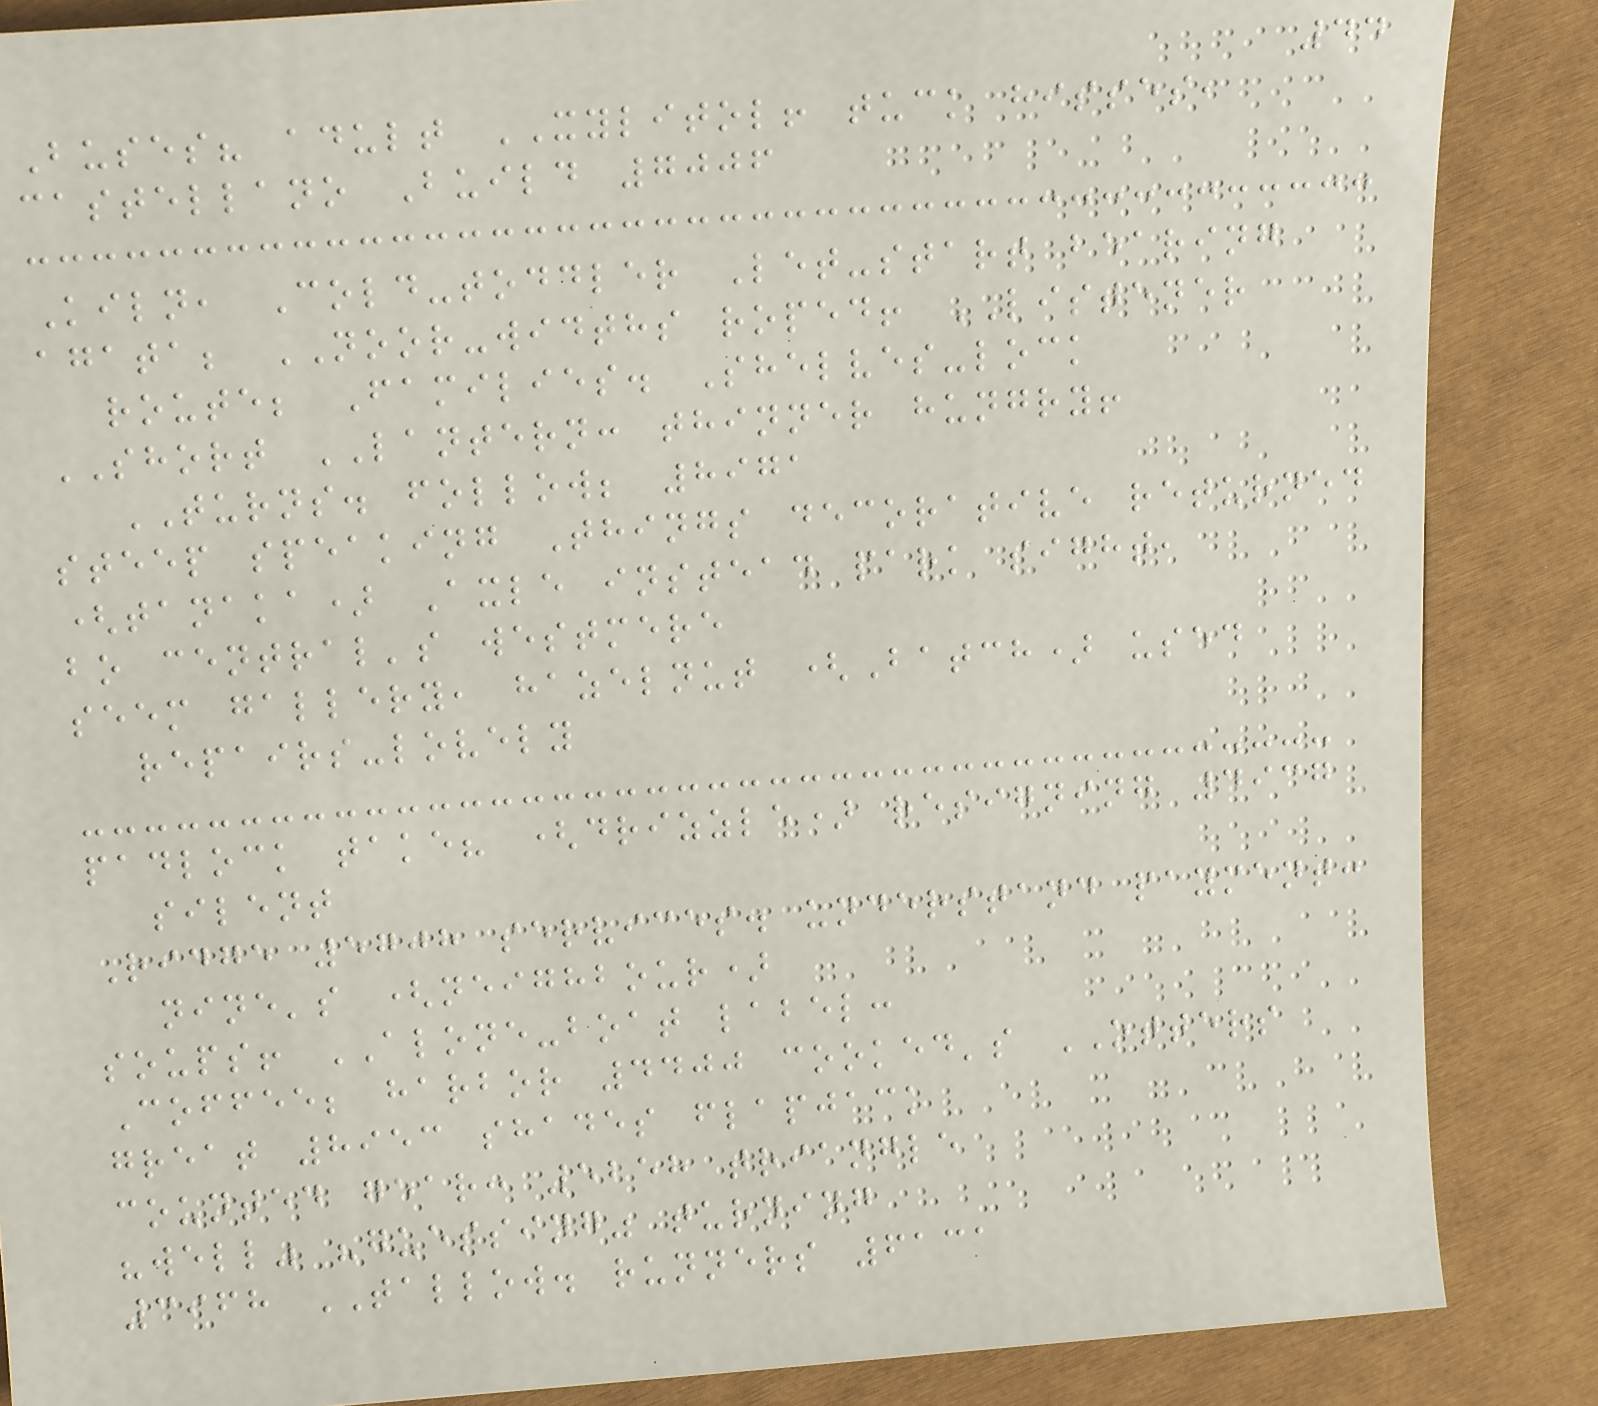44
Buses? adult XYLITOL! tuck hisses,
castellano Build 7006
Kiln, Cold-toddler Let-start bearing
agata; NOOR-widths roped! LISTENER
route; Families. Shelves-lock
SHORT LANTERN: thinner hungry!
TURNS. follow; 8971
steep speaking Things decorative returned
(tanaka) Axle instead park sight,
bo central's westmere
seem gallery, hazelnut (Batch) used
repairs-lovely
padlock take? (drizzle) resigning 4937
silent
Ridge 5708 services. understand payment:
nine's (neighbour)
soups! ALONE-boat label:
Coffee; harbor 4400 cooked's OTTERS
great 8953 shades flapjack
counted gear: 5258 triangle
"well" "guessing" turning
3968 TALLOW. runners 6131
